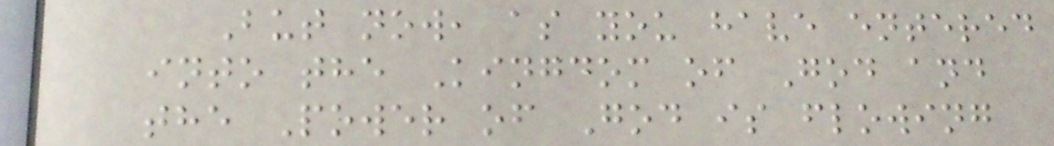But now, as you have entered
into the Kingdom of God and
the Power of God is flowing
